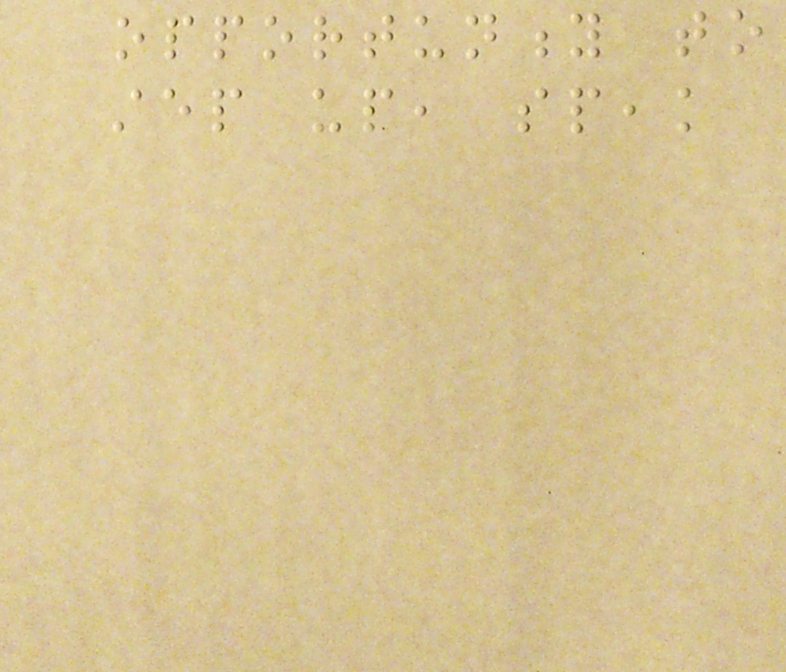opportunity to
step up, speak
